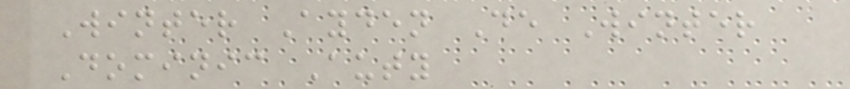Winter Ayden De Winter
Dominic Auty
